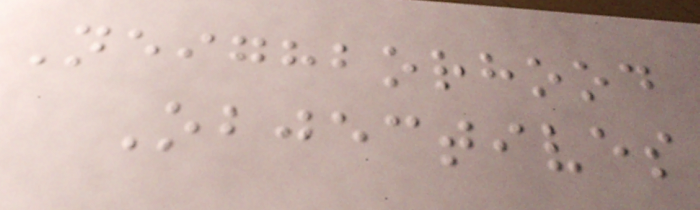Neighborhood
Objectives
